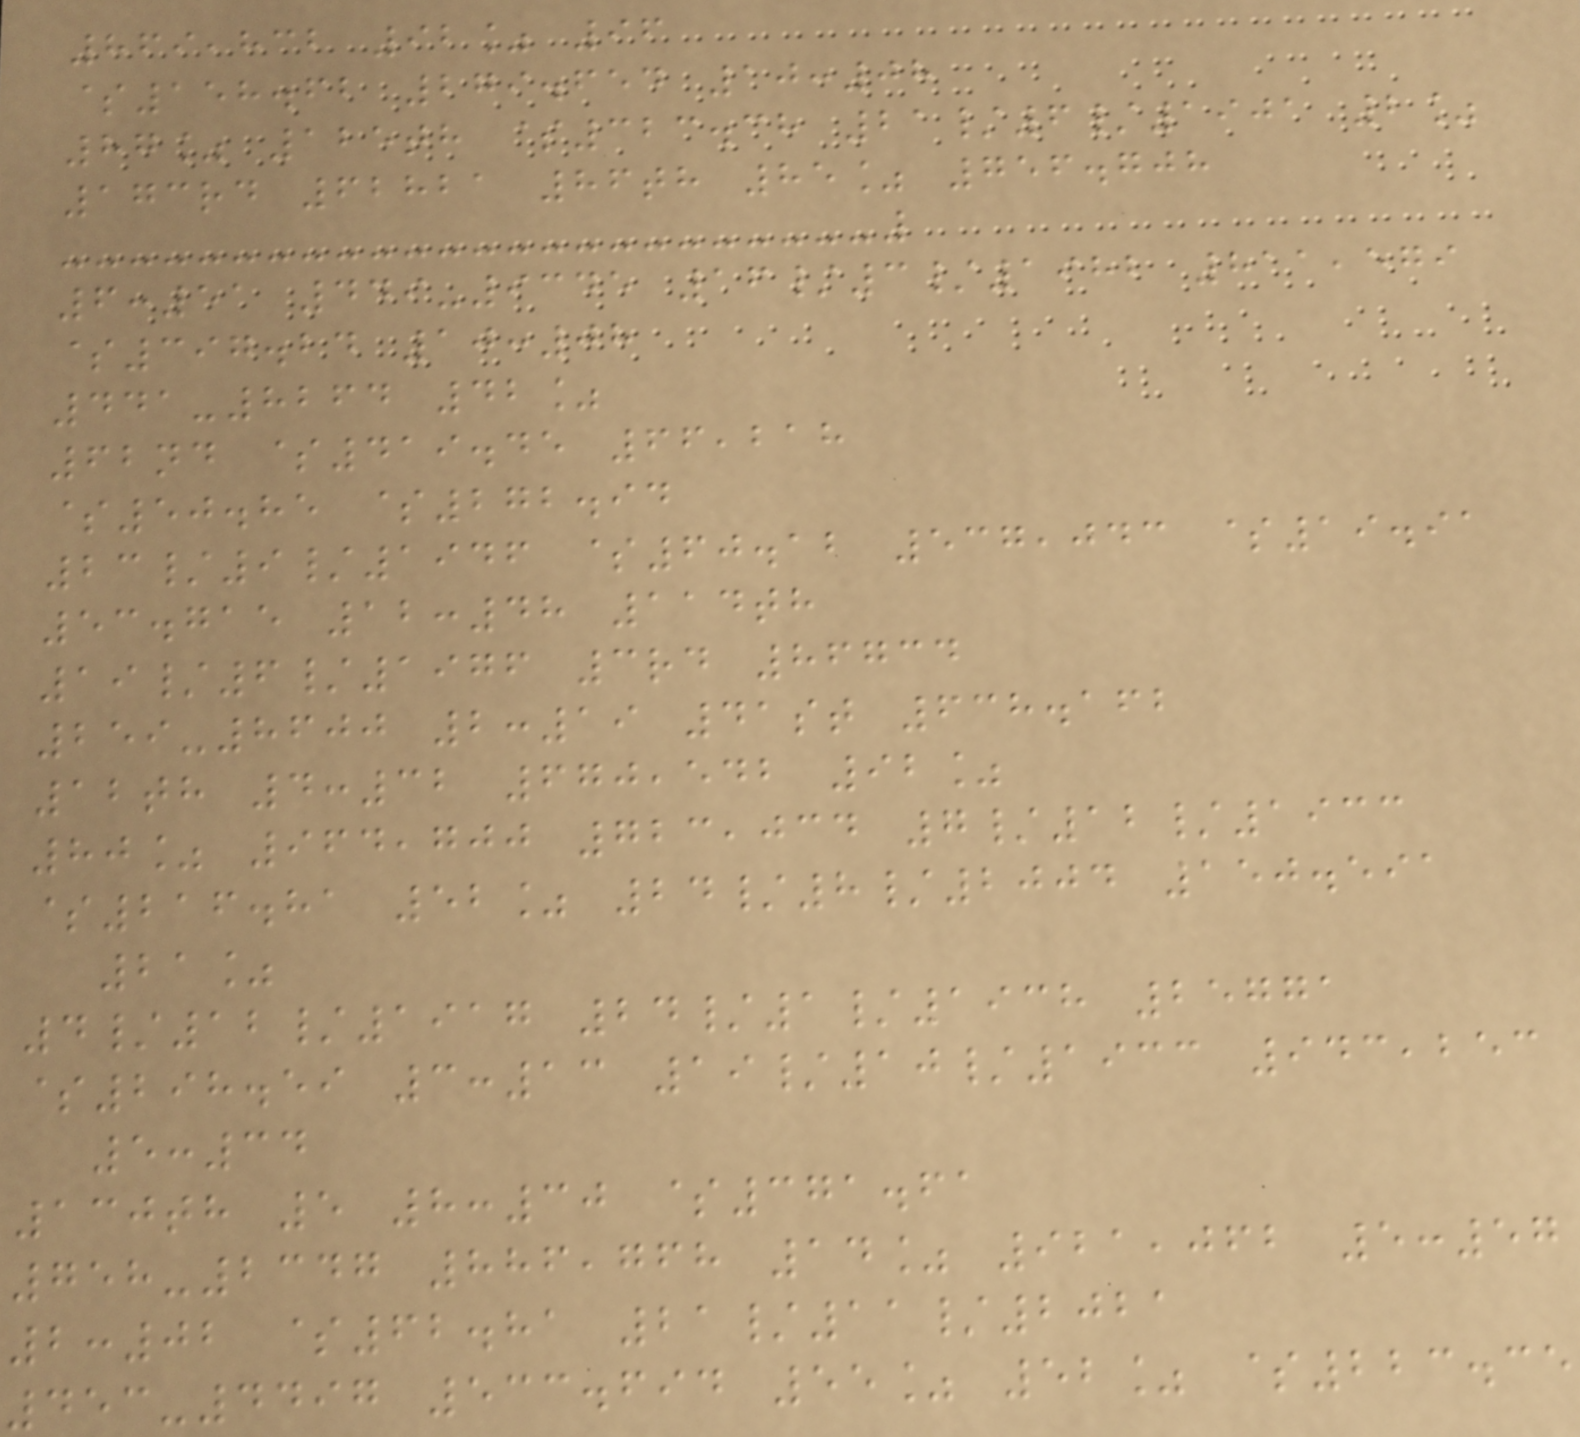869,832 92% 96
$158.62 279.654 10:08
87% 125th $323.38 21/6/1901 2%
173rd 62821 86th 85% 756.708
6:51 449-9345 16/3/1982 811,579
$397.24 10:08
441-8264 42%
62nd $419.45 66,218
$50.85 $272.94
23/9/1946 $60.12 537,043 $19.91
53.715 12:48 114th
19/6/1976 3rd 86734
259-8600 2:19 41st 638.162
12th 4:32 670,542 92%
80% 964,700 723,034 7/12/1933
$216.81 52% 24/8/2004 150.591
21%
4/12/1917 24/1/1938 25771
$298.59 3:13 19/10/1933 943,253
5:34
130th 5 8:30 $371.61
758-2347 886,768 14% 921,062 5:57
2:02 $62.81 21/11/2021
453-4497 533.694 55% 52% $223.35
